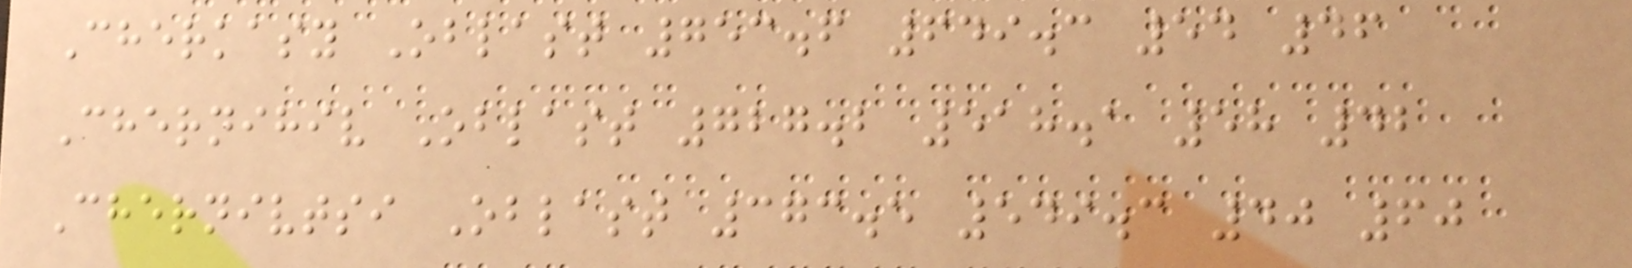Cherkasy Oblast 753.6 649.3 54 46
Chernihiv Oblast 727.2 518.1 58 42
Chernivtsi Oblast 373.5 549.3 40 60
